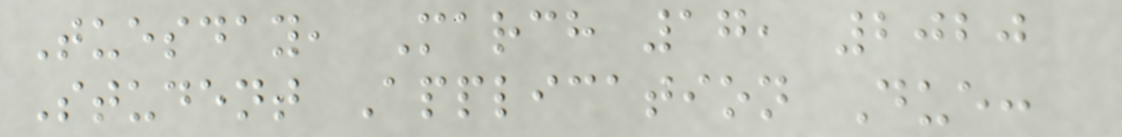Tuesday, March 17, 2020
Student Application Due:
